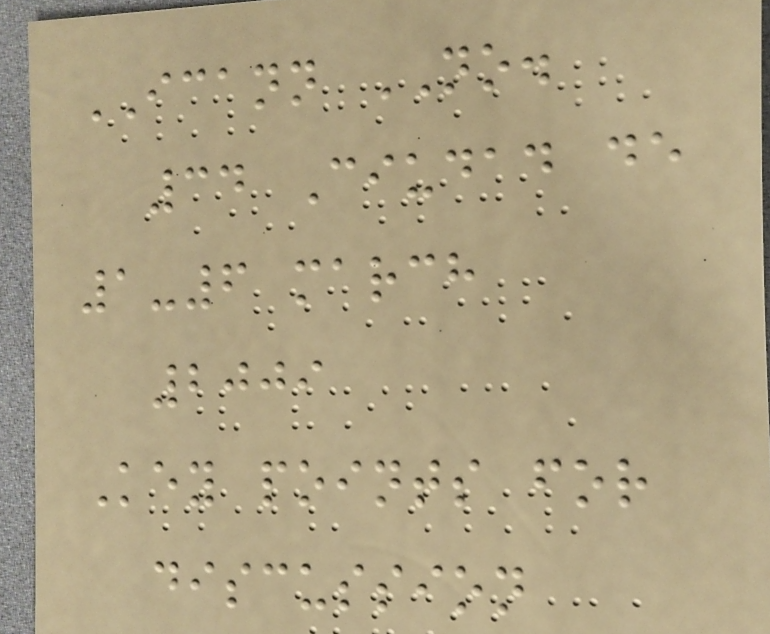ICANN NO.
34 Ciudad de
1-6 march
2009
Key points for
discussion
